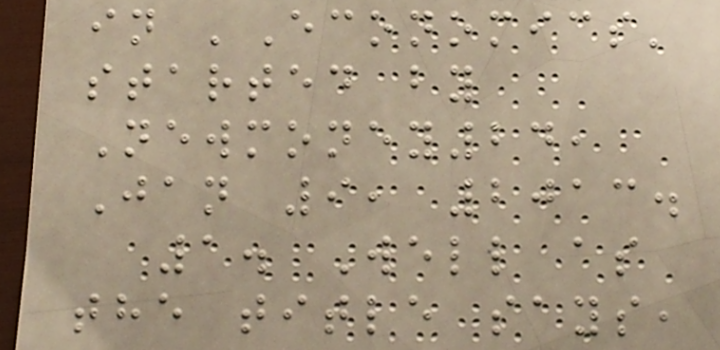in 'Economics'
started by
Newmoney24,
Jan 9, 2013.
1. Well as
the title says,
